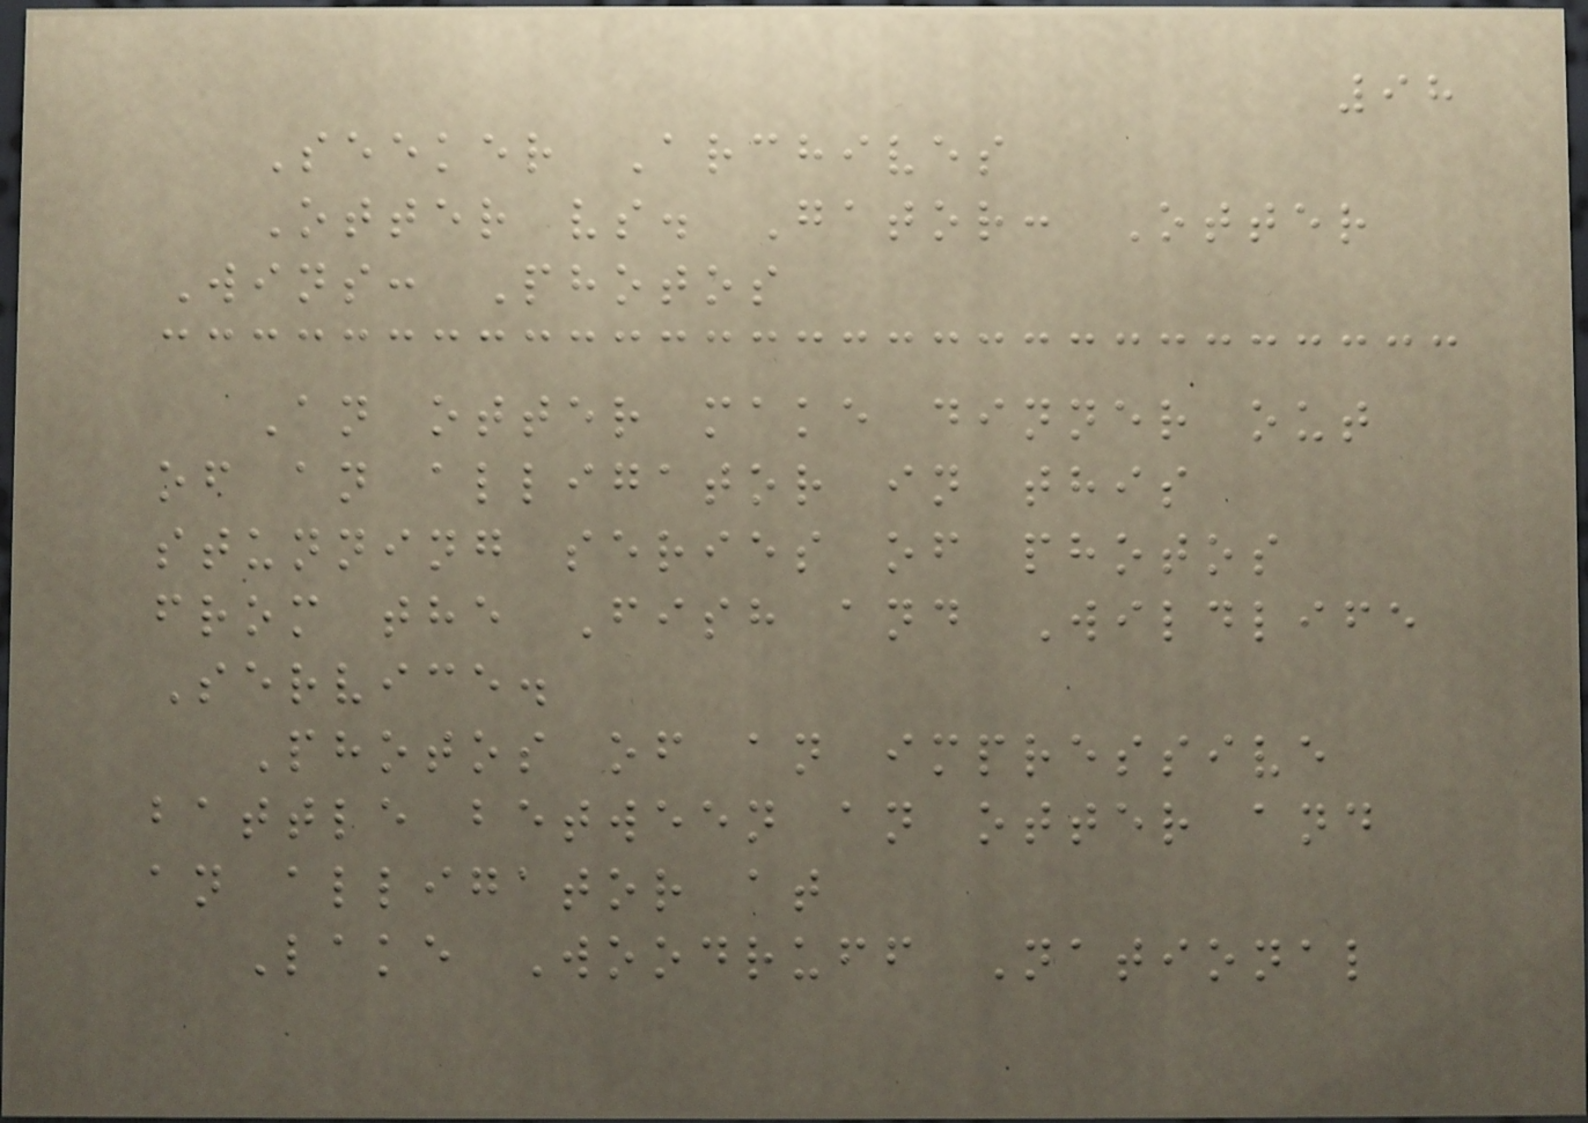98
Seeker Archives
Otter vs. Gator: Otter
Wins: Photos
An otter make dinner out
of an alligator in this
stunning series of photos
from the Fish and Wildlife
Service.
Photos of an impressive
battle between an otter and
an alligator at
Lake Woodruff National
